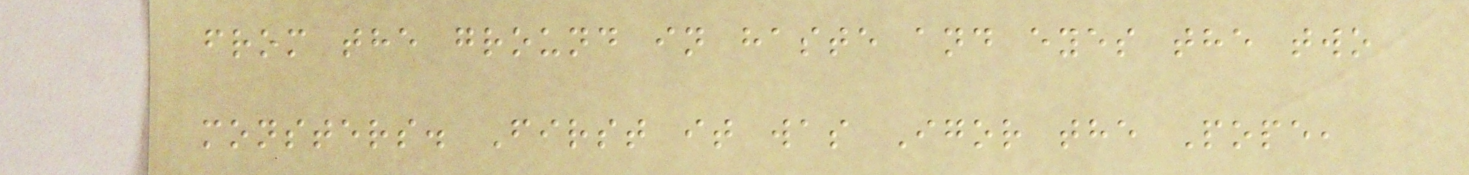from the ground in haste and eyes the two
monsters. First it was Igor the Pope,
